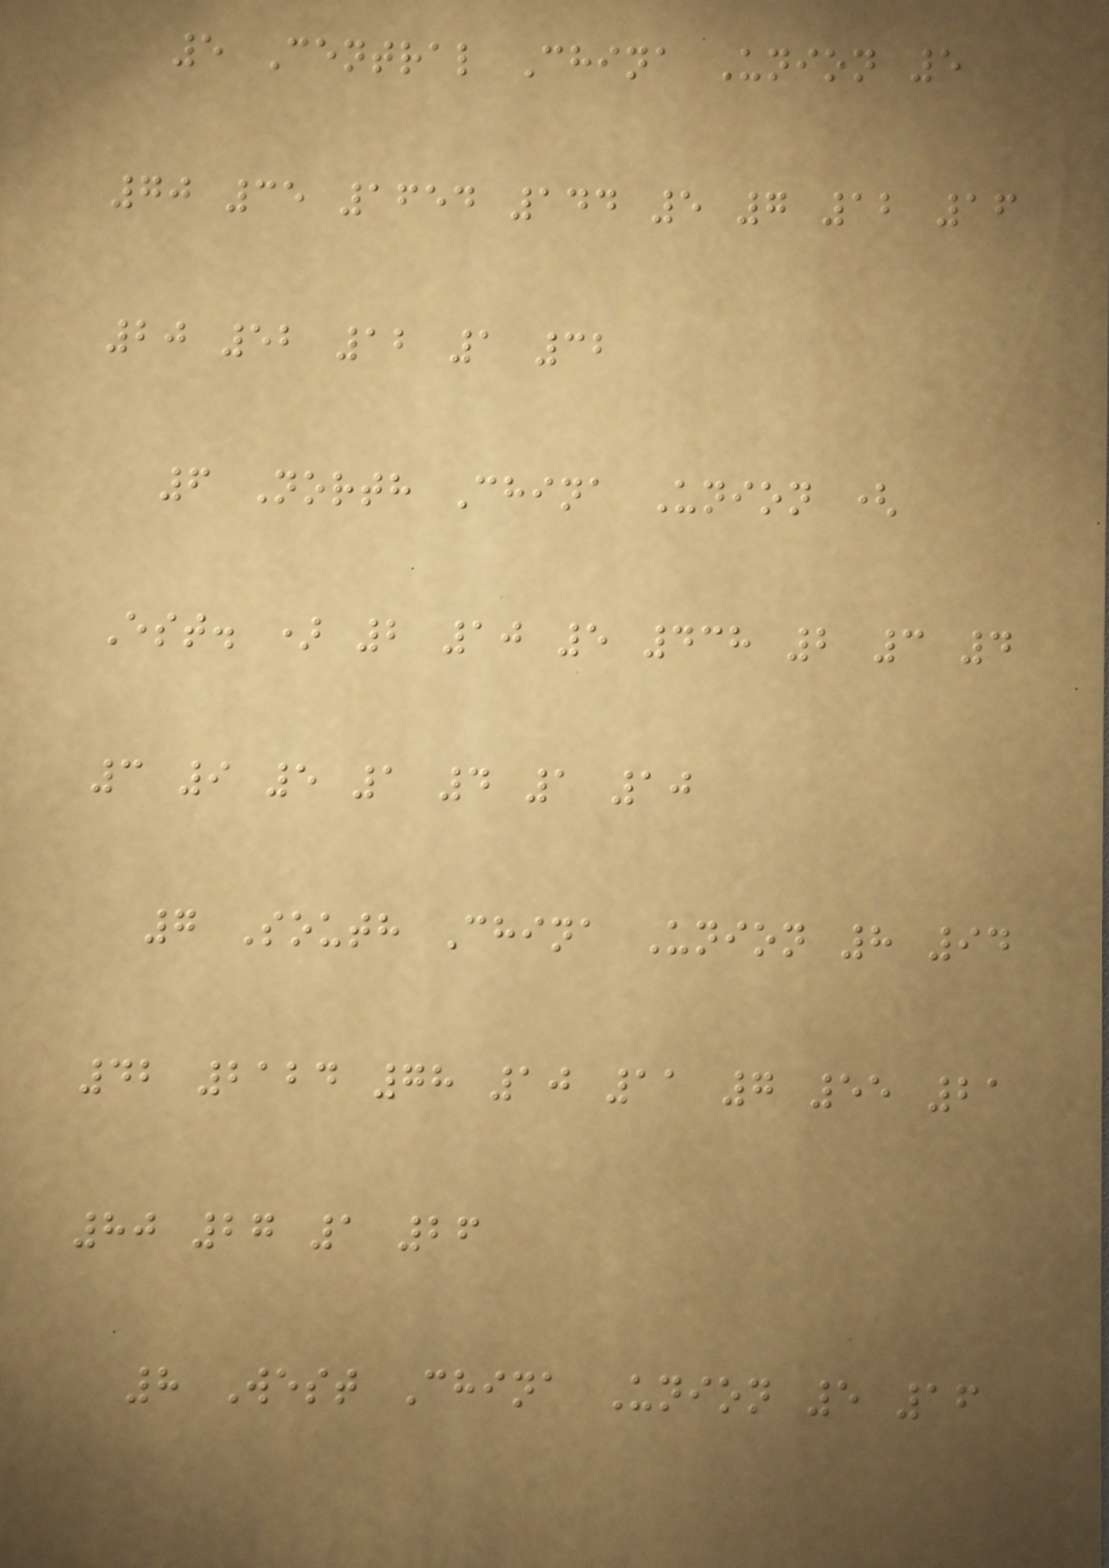5 Central China Union 5
70 35 1654 144 5 7 12 16
20 52 12 1 32
6 North China Union (
Est. ) 2 10 5 438 2 3 4
3 9 5 1 4 1 10
7 South China Union 8 94
42 2124 78 10 11 7 55 21
80 27 1 26
8 West China Union 5 16
